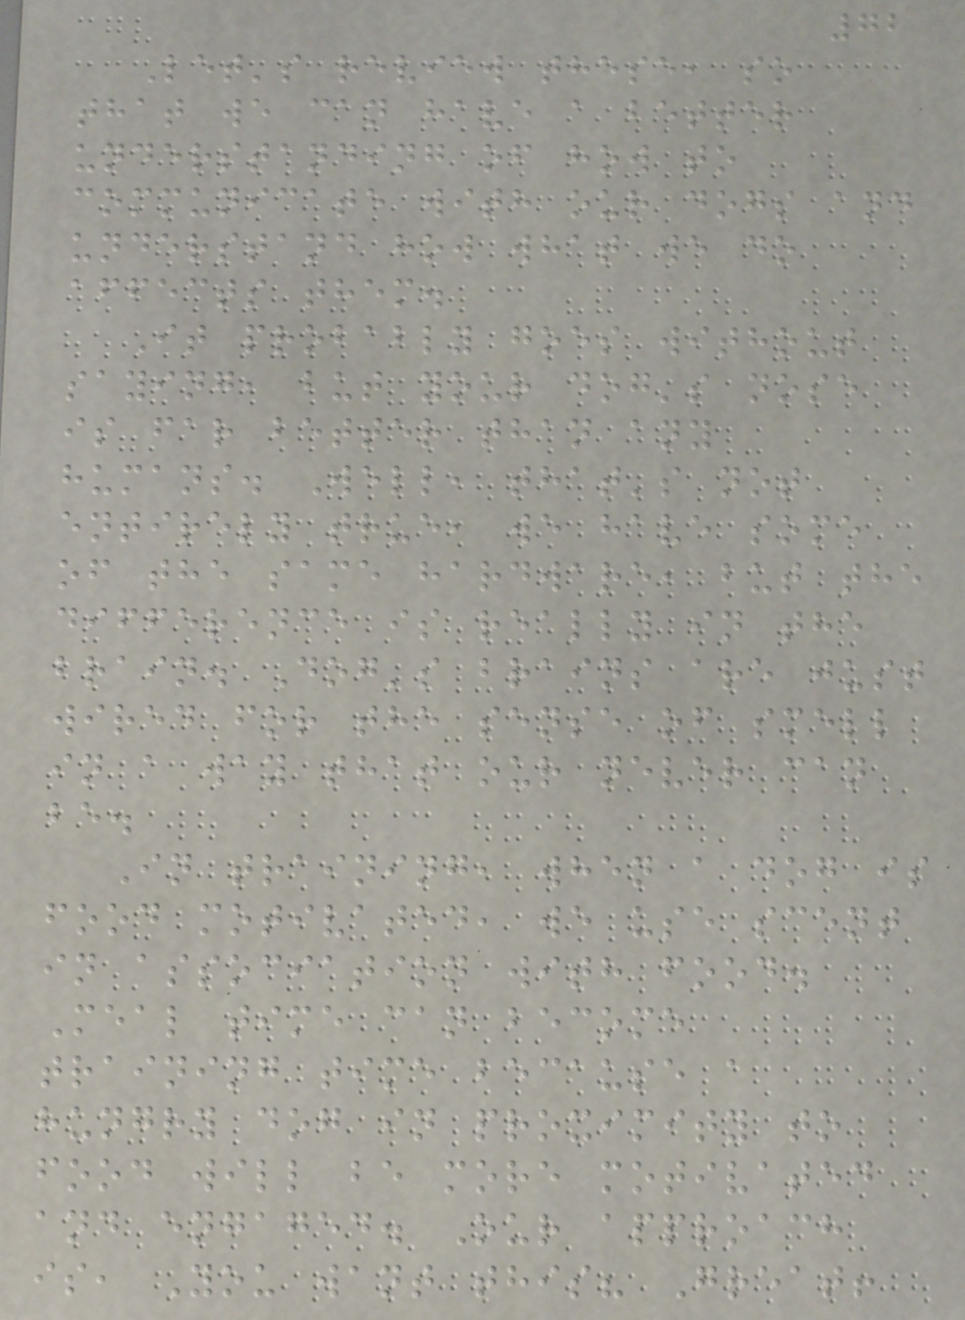72
Let's review these, so
that we can have a better
understanding of how to
communicate with our dogs and
understand how what we do
affects them.
It probably goes without
saying, but your dog's nose
is far better than any
humans. Well, that's not
entirely true, we have some
of the same hardware, but the
difference is really in the
brain. Dog's brains are just
wired for the sense of smell
in a way that our never can
be.
In training, when a dog is
food motivated, we use scent
in association with food.
Meal time can become
training time because a
hungry dog in proximity to
food will be more motivated
and engaged. Our approach
is, You want this? Great!
